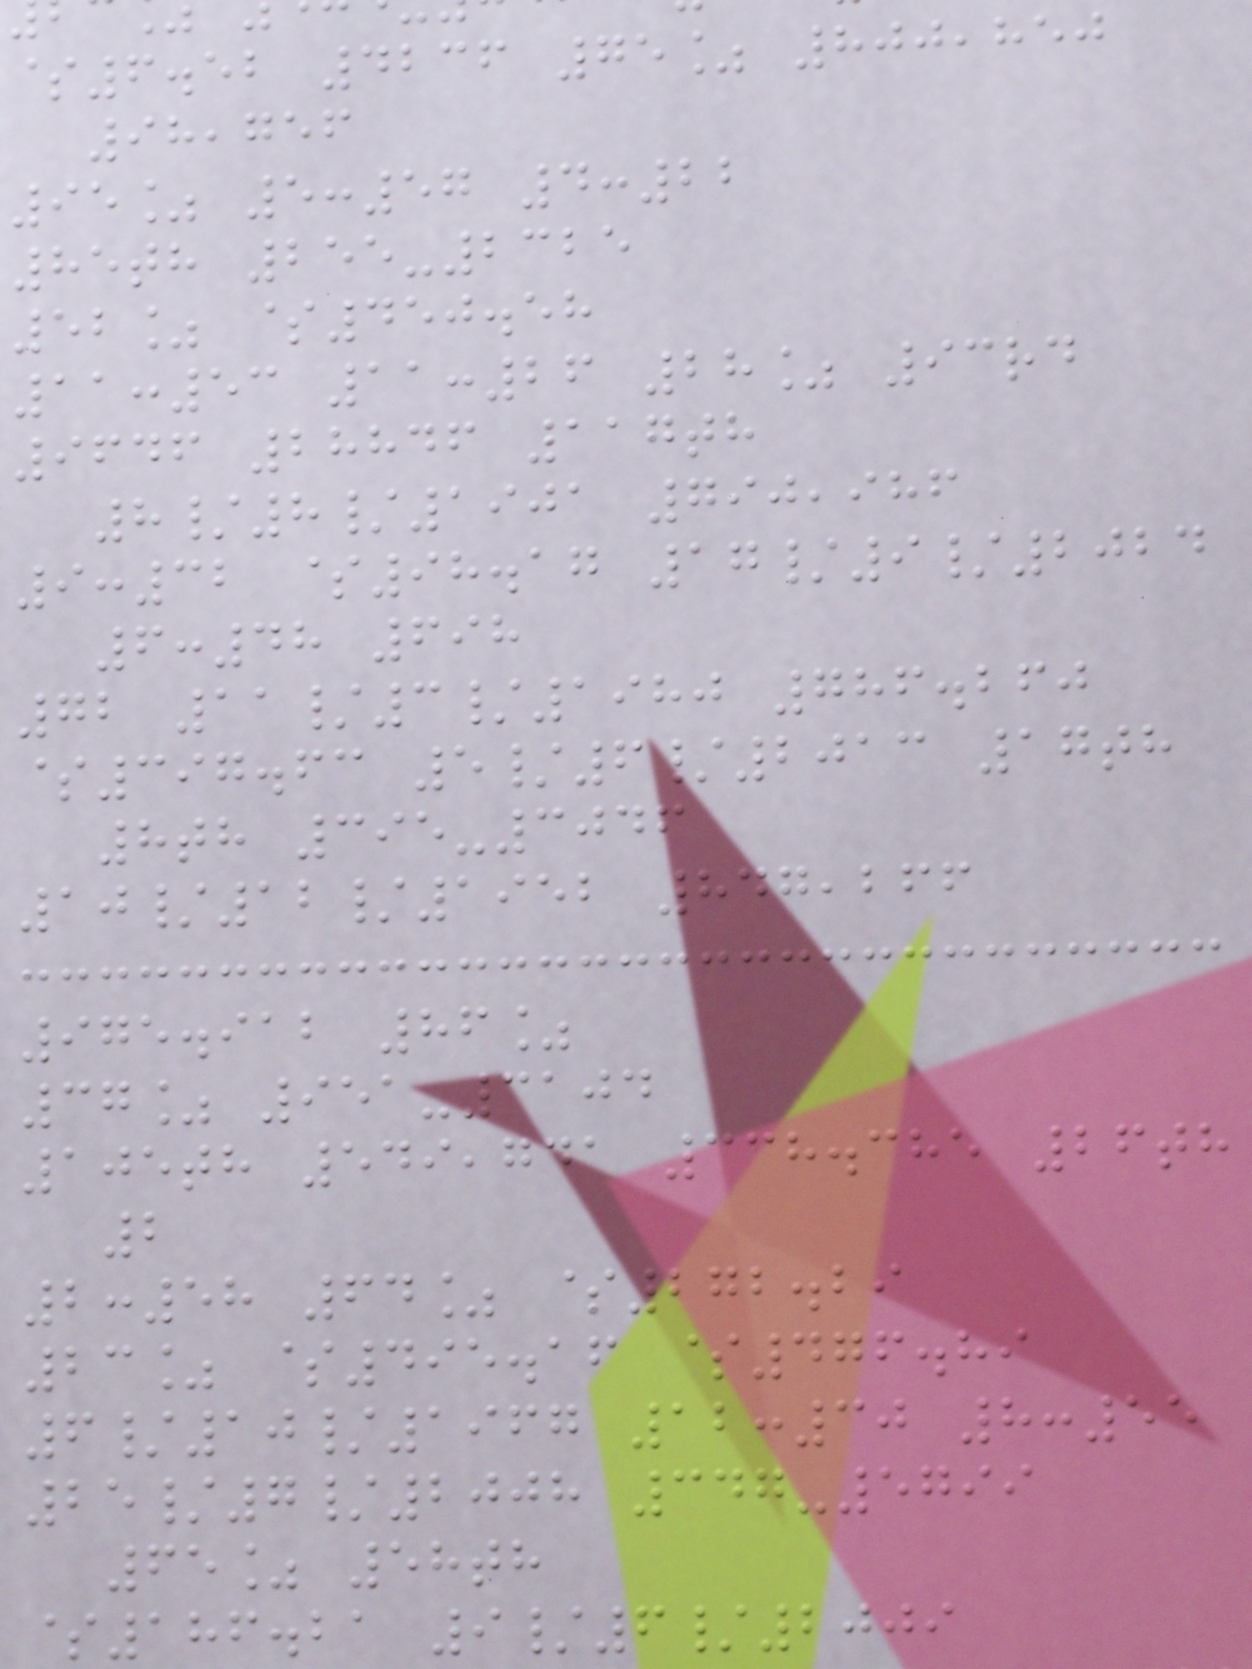$6.52 4236 75% 800,850
98,756
95% 5:57 4:22
85th 255-2325
52% $450.58
11:53 11:26 28% 93rd
9646 28846 117th
8/8/1901 790,986
9:32 $98.17 17/9/2024
6:48 698
72 11/3/1980 786.260
$397.63 5/6/2013 17th
8th 395-3046
10/12/1952 847,266
975.912 86%
37% 951-3104
105th 549,741 338.385 26th
2
2:58 64% $272.29
23% $495.16 $476.89
6/10/1967 12:30 8:55
25/7/2008 347-5799
65% 58th
$186.21 9/6/2009
